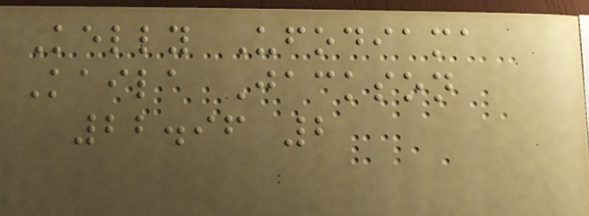Kelly Ufodiama
Kaila Jackson
22.96 2
